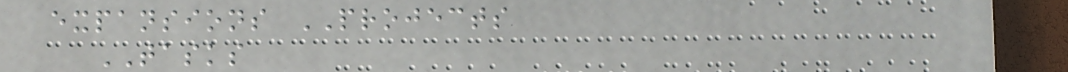expansions PROJECTS
TASKS
